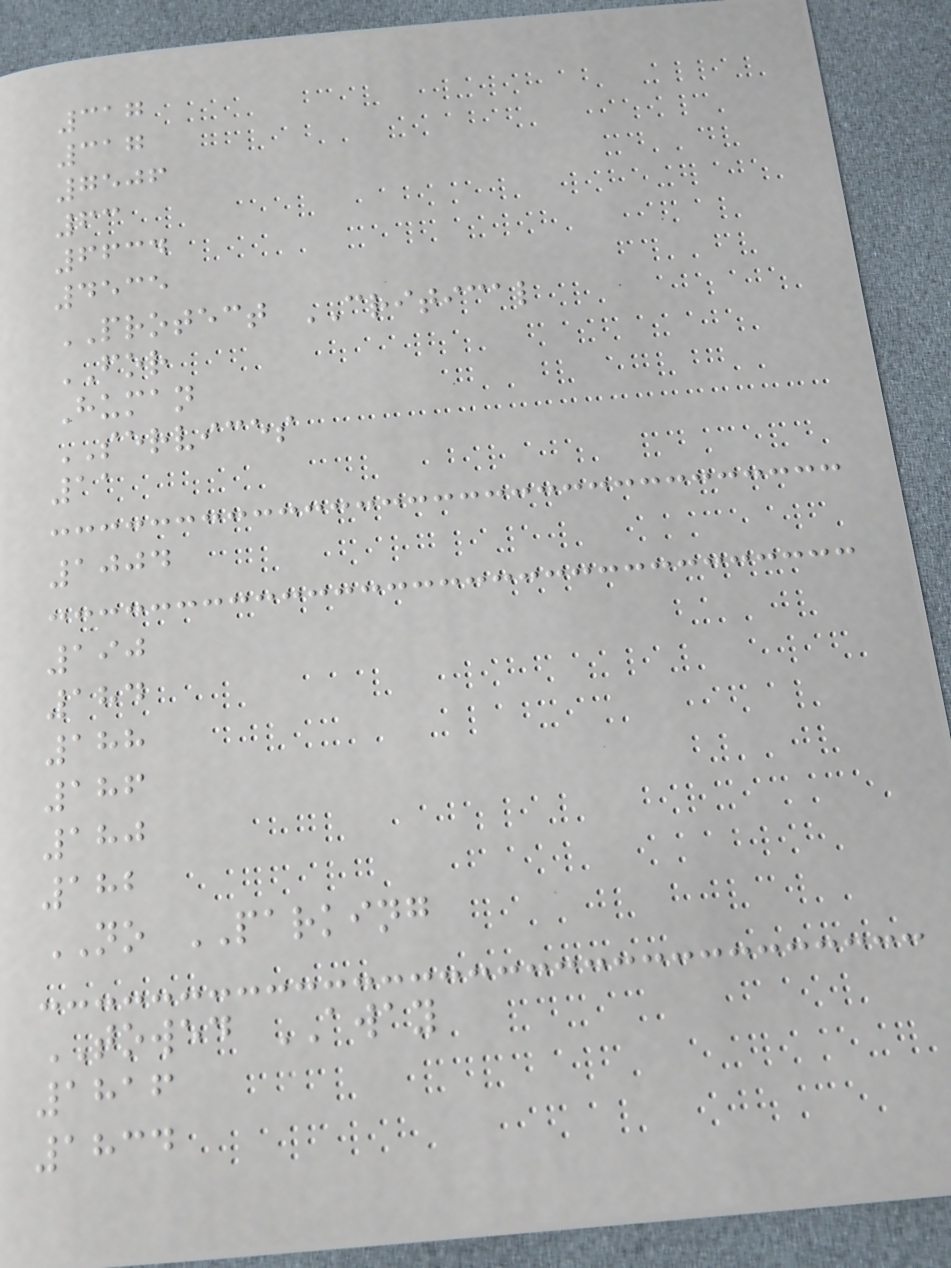317
317
7506
63
6634
4535
PROTECT CRITICAL
FOR
Human
SERVICES
11
1004
190
184
188
186
180
182
NO PARKING
TOWED AWAY
1816
1834
